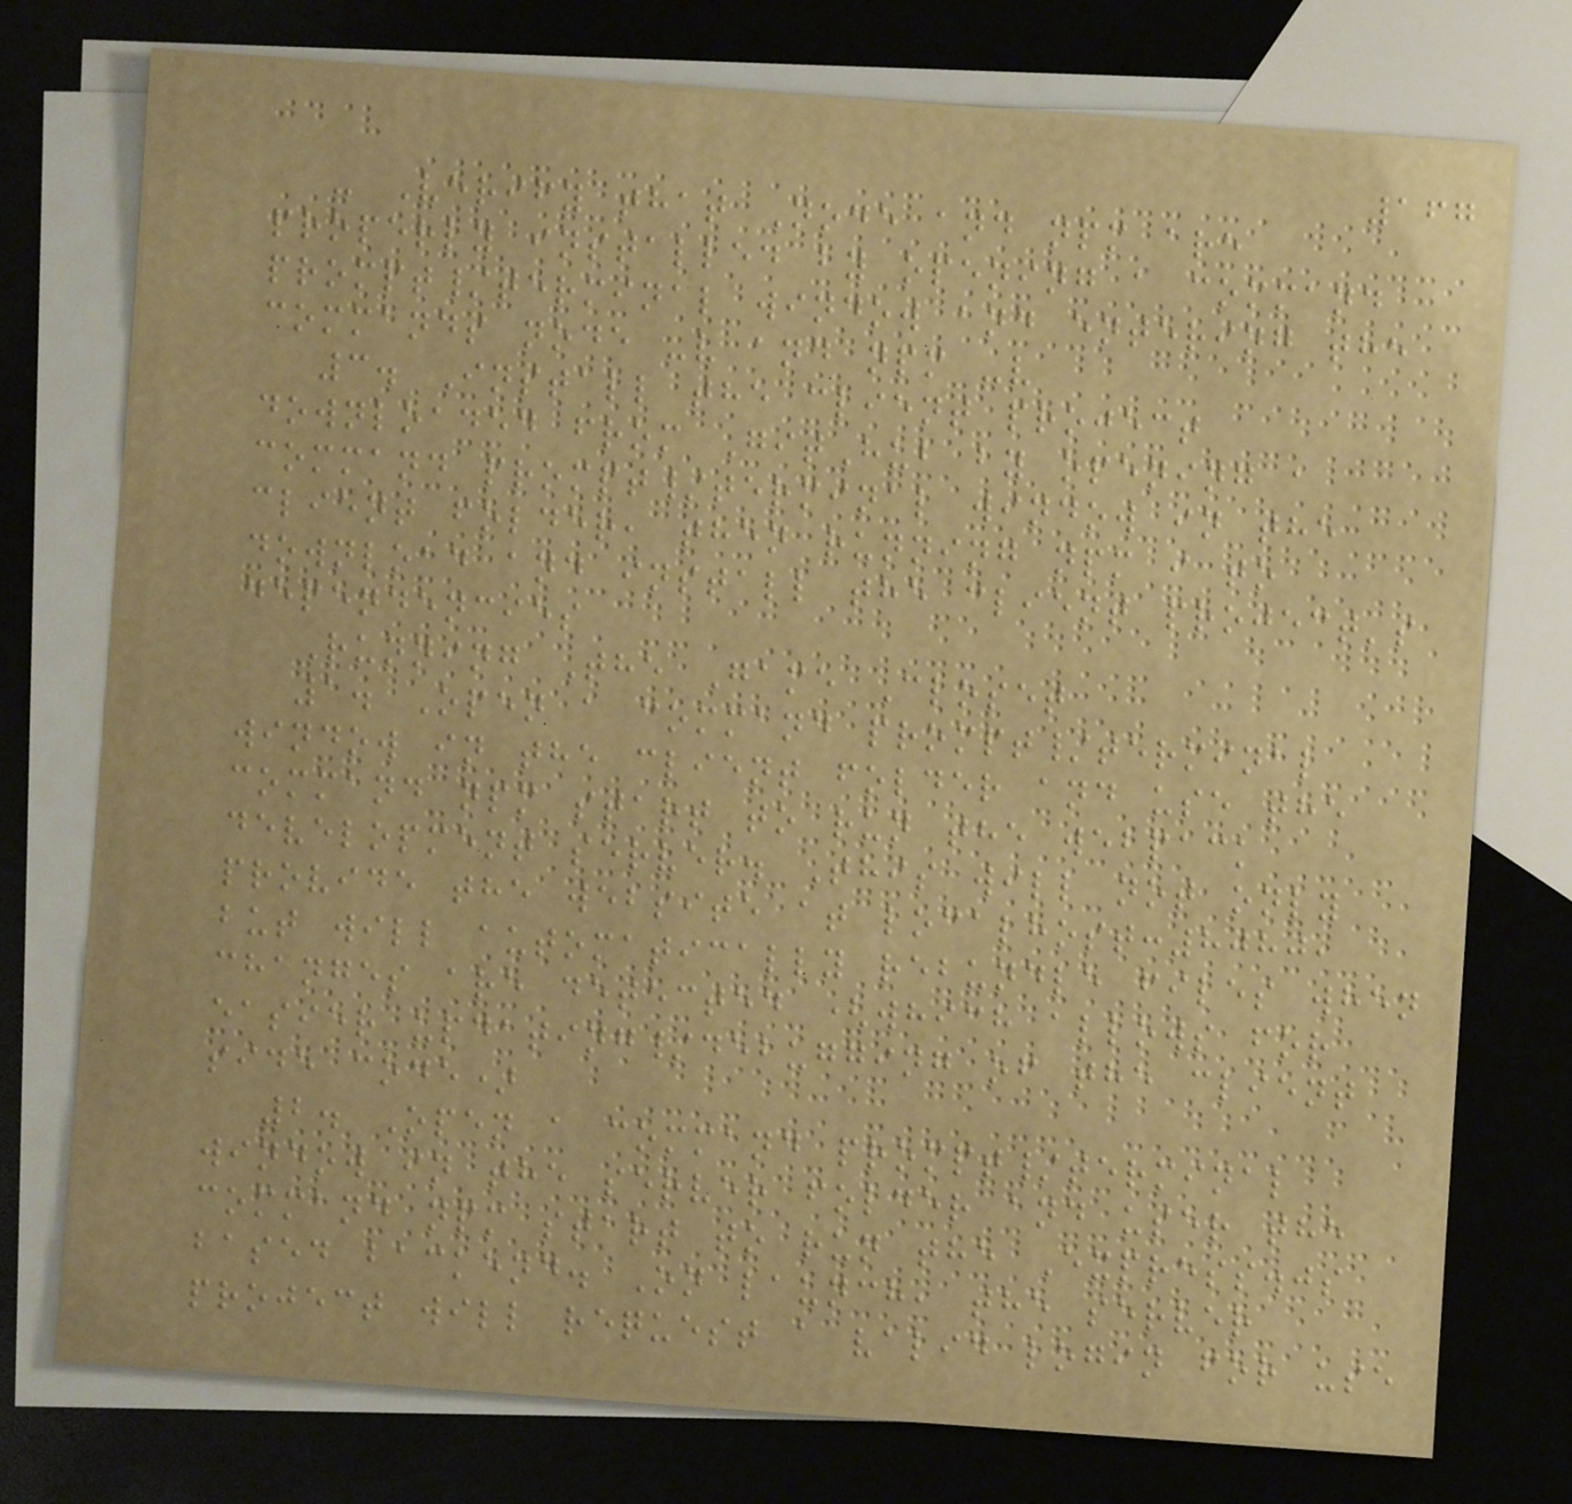167
- Verify that Node and npm are
properly installed by opening a command
prompt/terminal window and entering the
commands node -v and npm -v
3. Install the client project
downloaded from GitHub by opening a
command prompt/terminal window in the
client folder, then running npm i to
download and install the client project's
dependencies
Running The Game Closet
1. Open a command prompt/terminal
window in the client folder and use the
command npm start to run the webpack
development server. This will not only
provide the website at localhost:8080,
but will automatically rebundle files when
changes are detected (which allows for
easier updating/debugging of the client
side code)
2. Open a command prompt/terminal
window in the server folder and user the
command npm start to run the Express.js
based backend. On launch, the server
project will request a valid login for use
